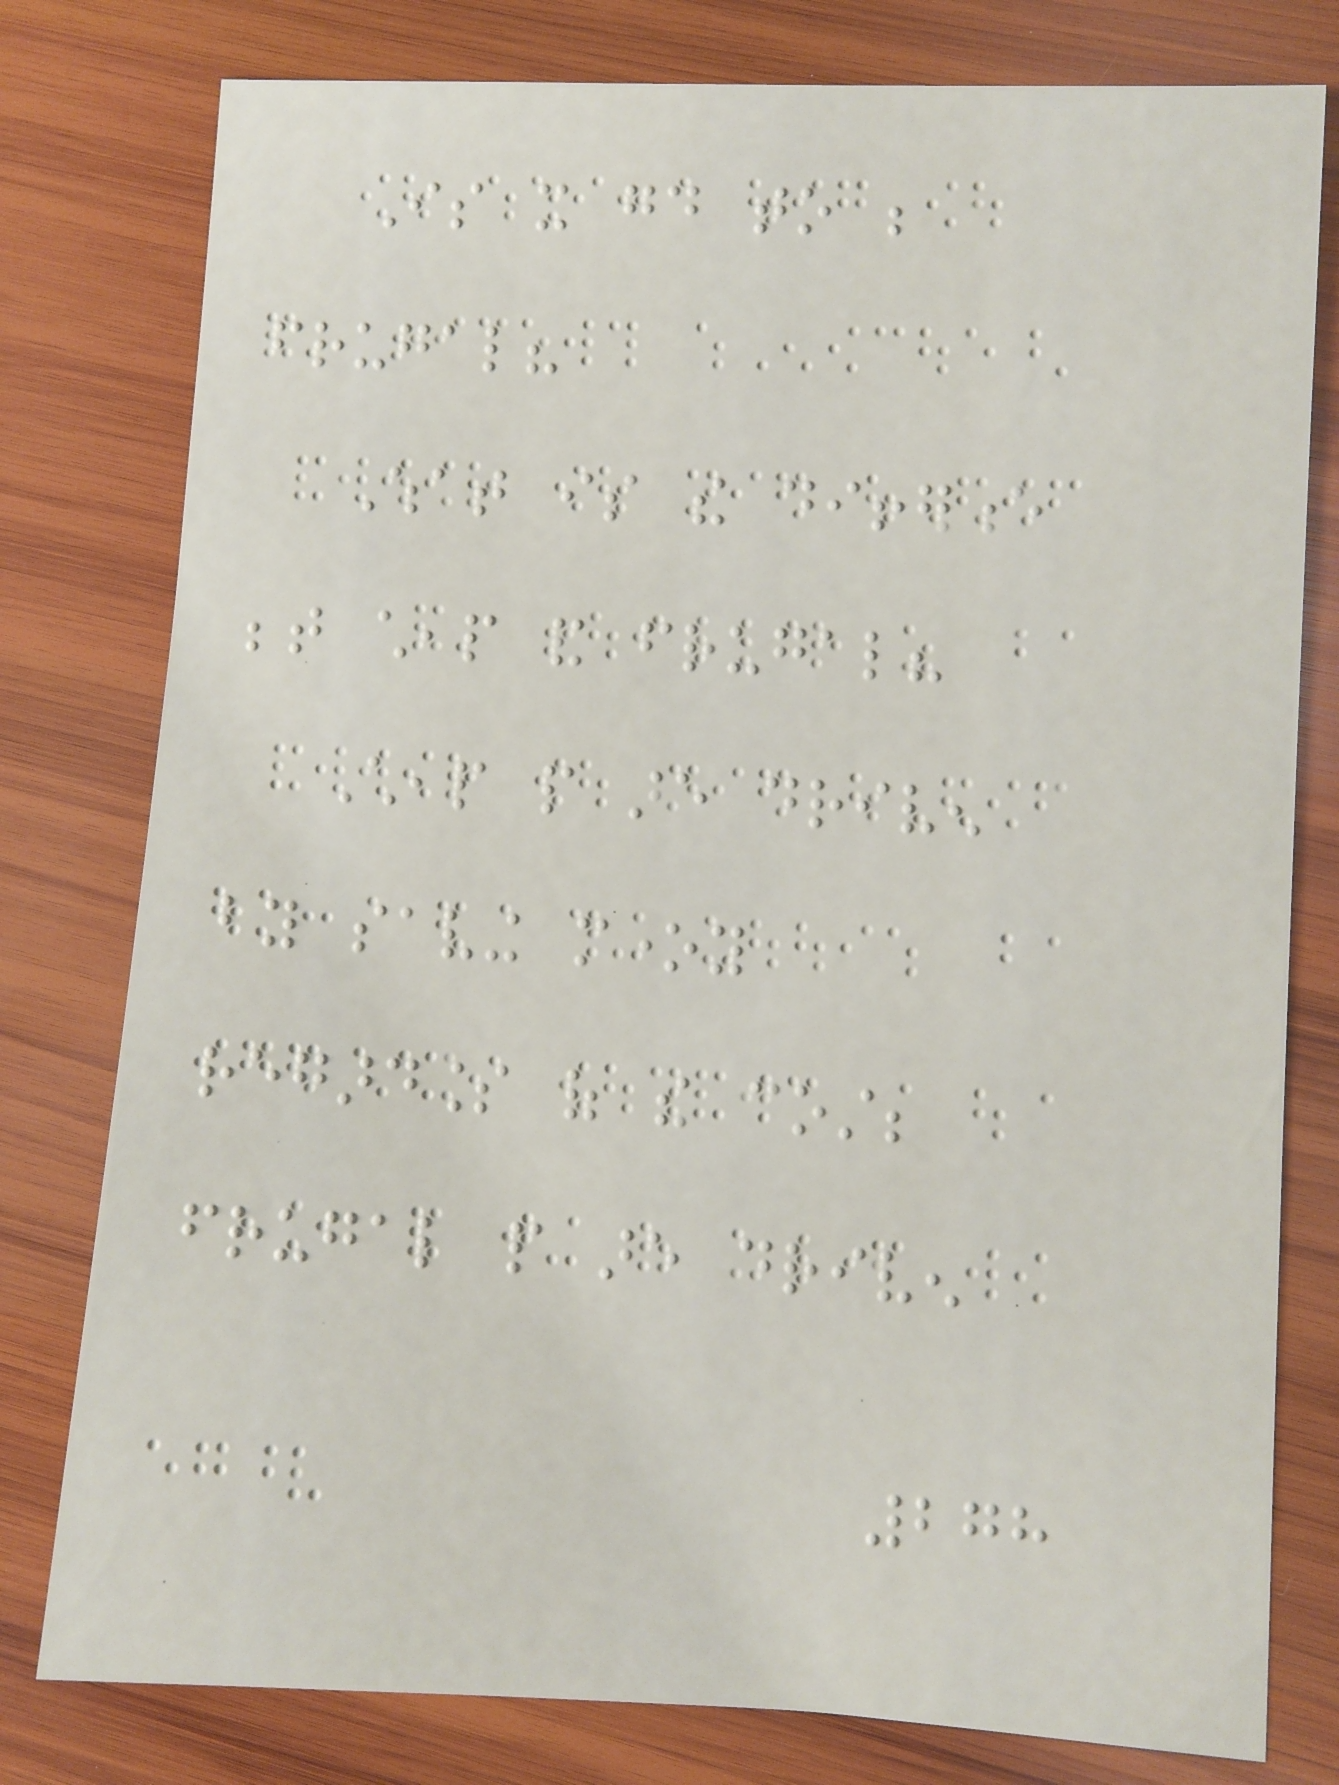Is it good to be
frugal?
What is the difference
between cheap and frugal?
Cheap people are driven
by saving money
regardless of the cost;
frugal people are driven
278
